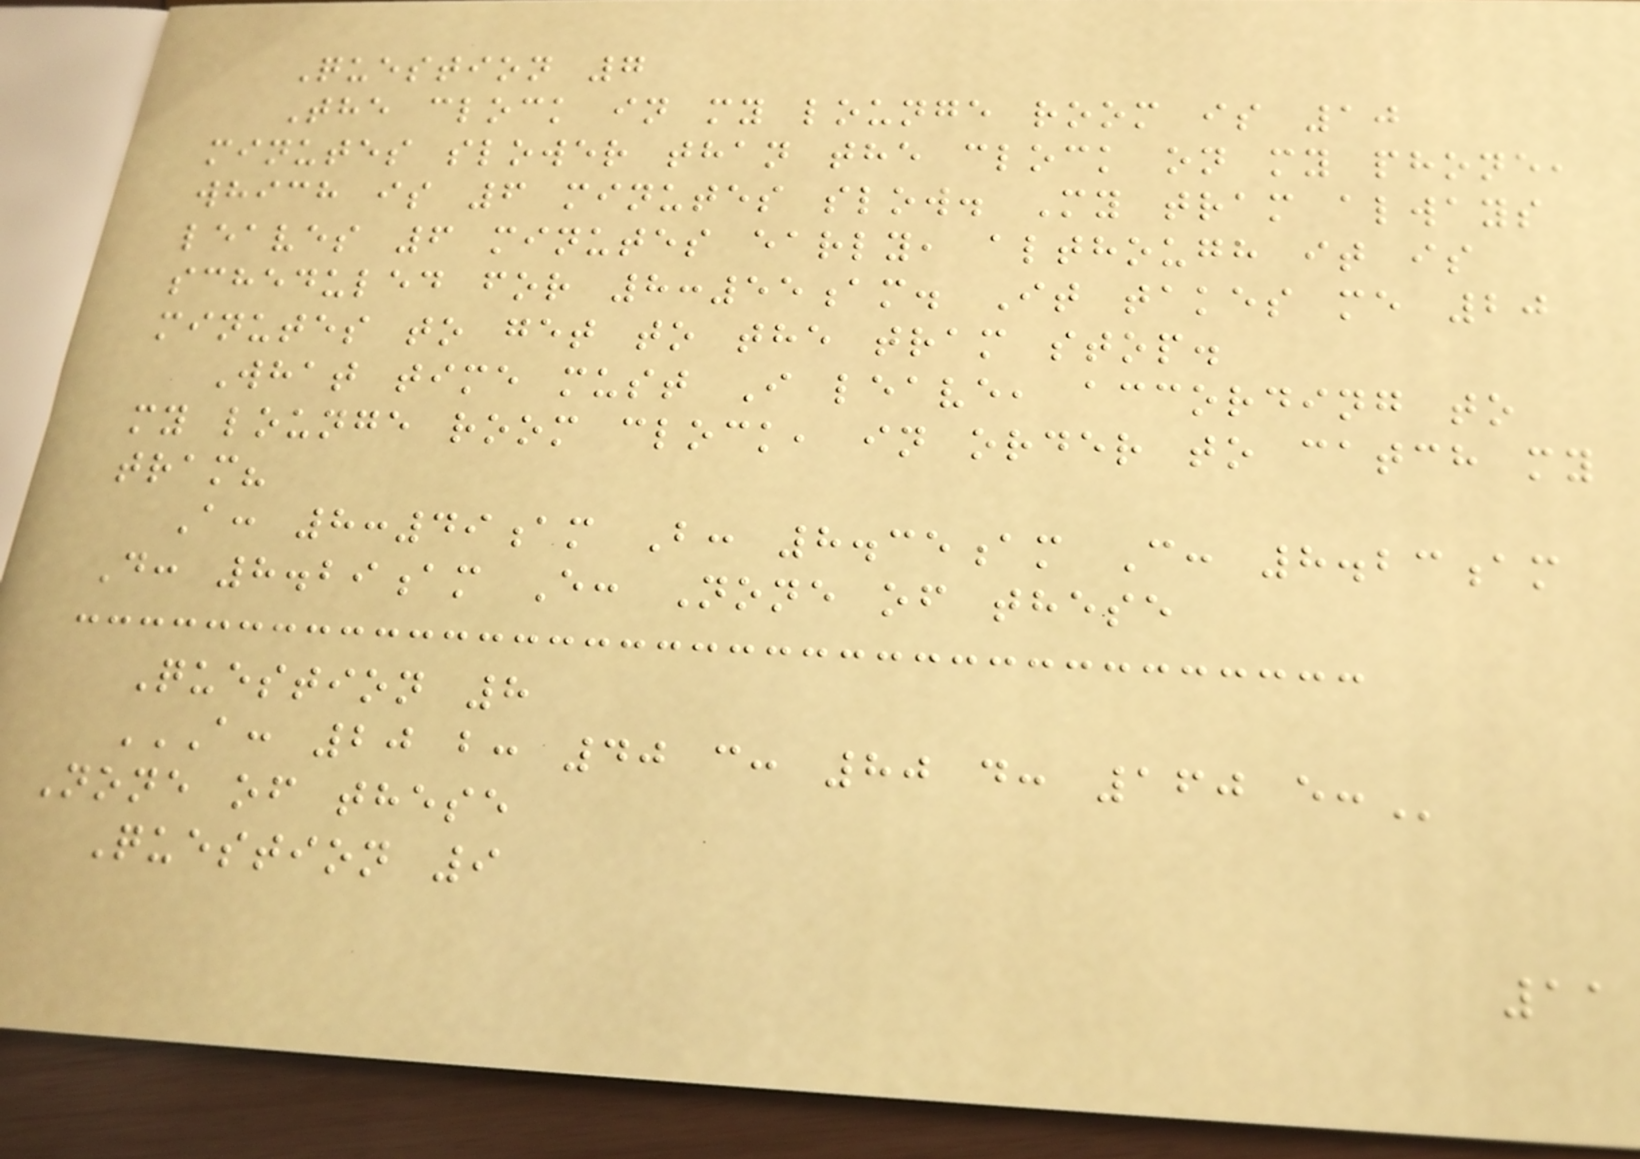Question 7
The clock in my lounge room is 10
minutes slower than the clock on my phone,
which is 6 minutes slow. My tram always
leaves 6 minutes early, although it is
scheduled for 8:55am. It takes me 20
minutes to get to the tram stop.
What time must I leave, according to
my lounge room clock, in order to catch my
tram?
A: 8:49am B: 8.35am C: 8.23am
D: 8.29am E: None of these
Question 8
A: 20 B: 40 C: 80 D: 160 E:
None of these
Question 9
11
